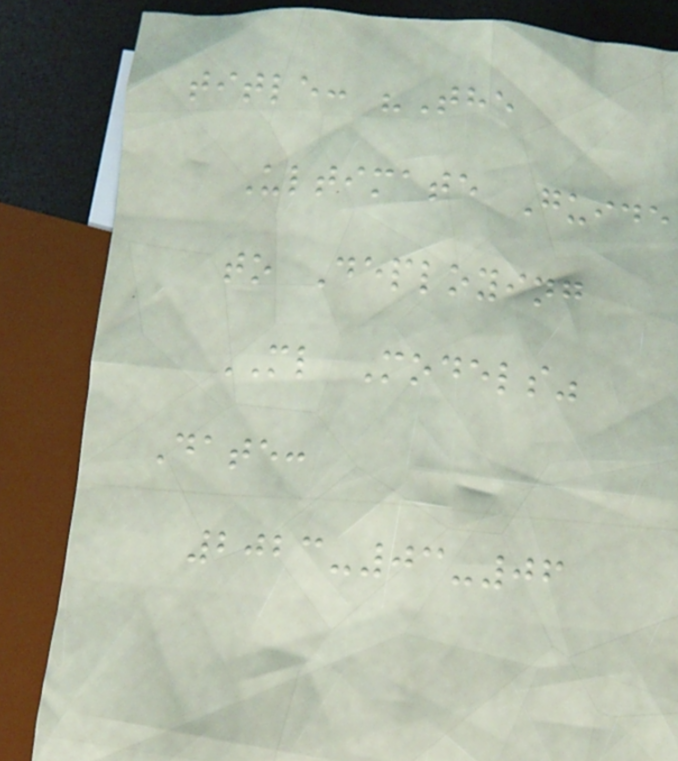title: "The
Ultimate Guide
to Deploying
ML Models"
Date:
2023-03-06
